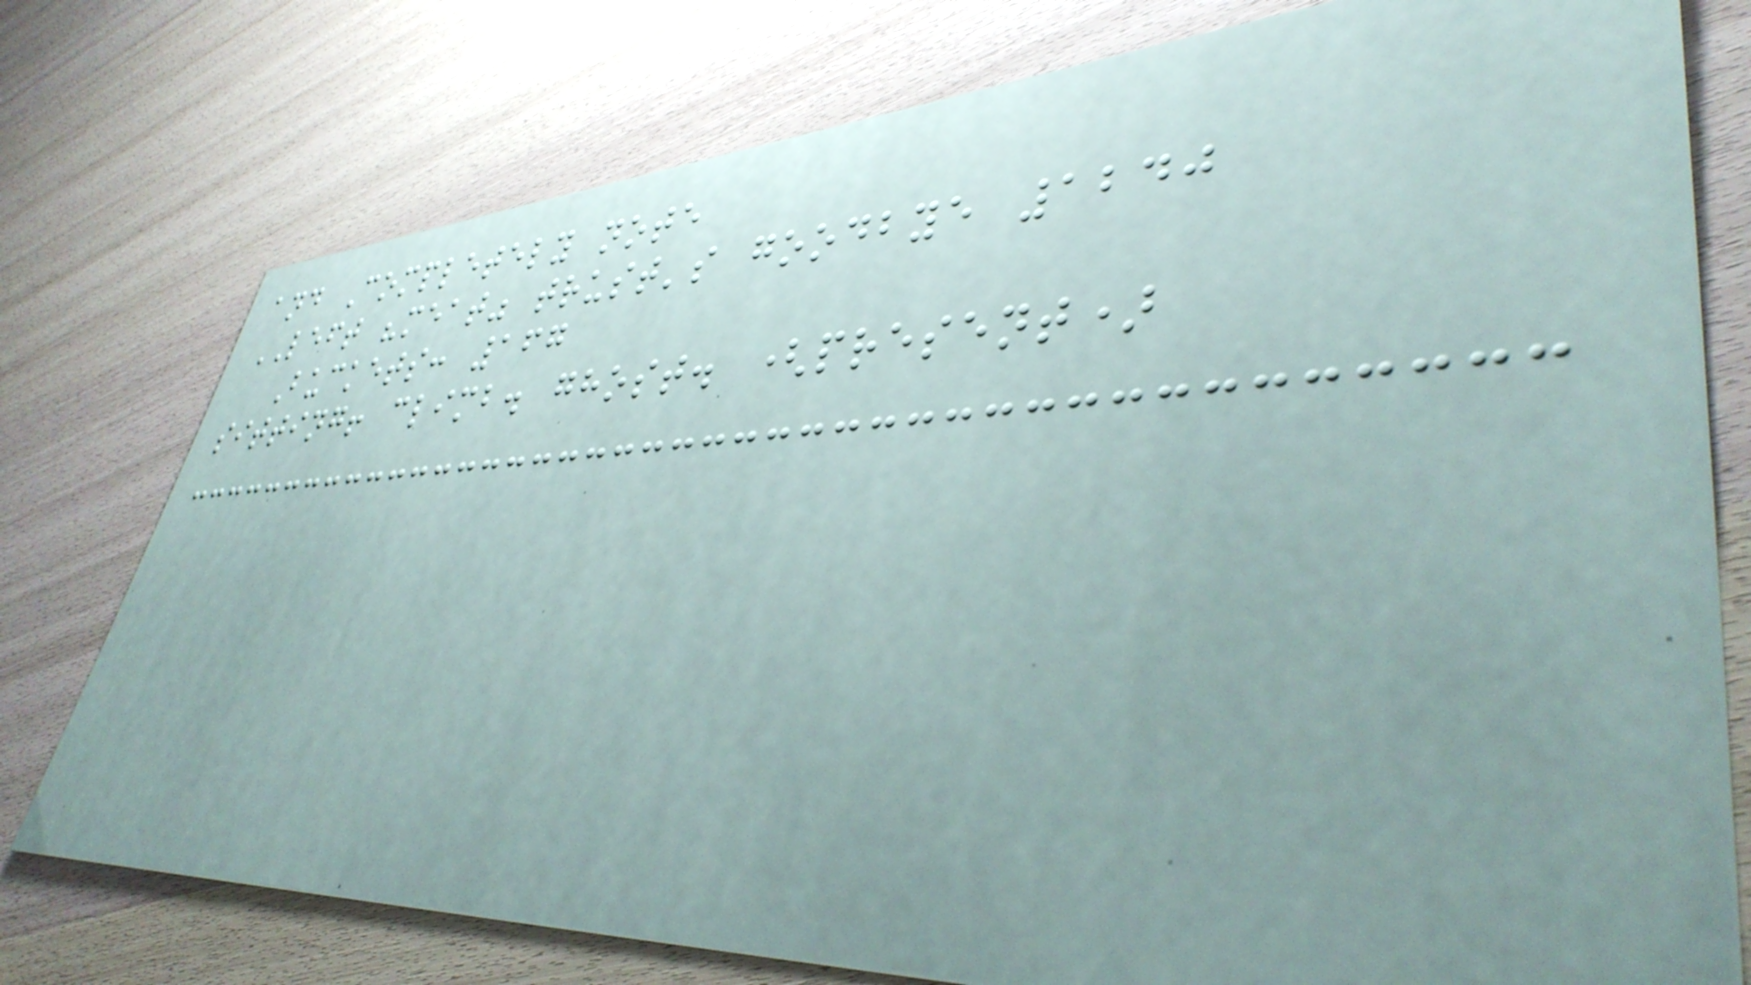and Completely note
LEFT "meat" trust's goodbye 1240
Buckets: 167
sitting! climb. ghost. (present)
